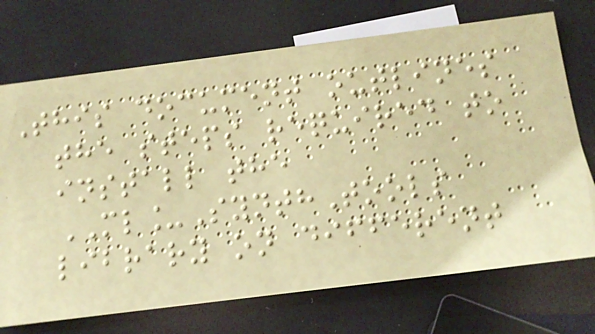This document outlines
the steps required to
install the
ML_SynthTools
library on different
